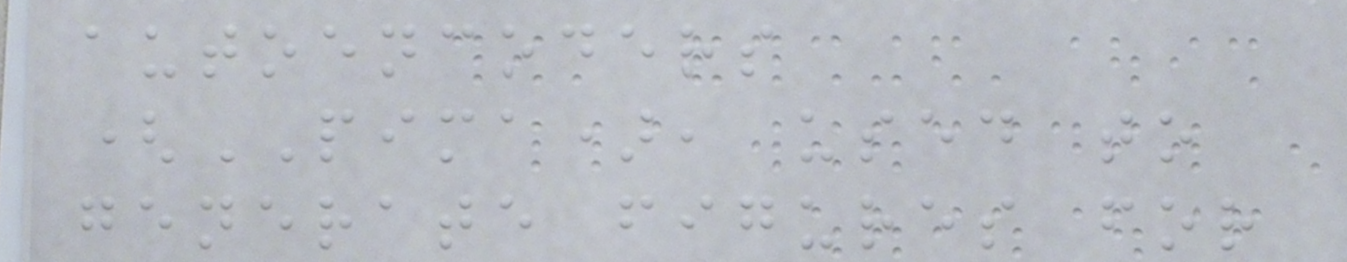autoencoders
(PIMA), used to
generate figures for
